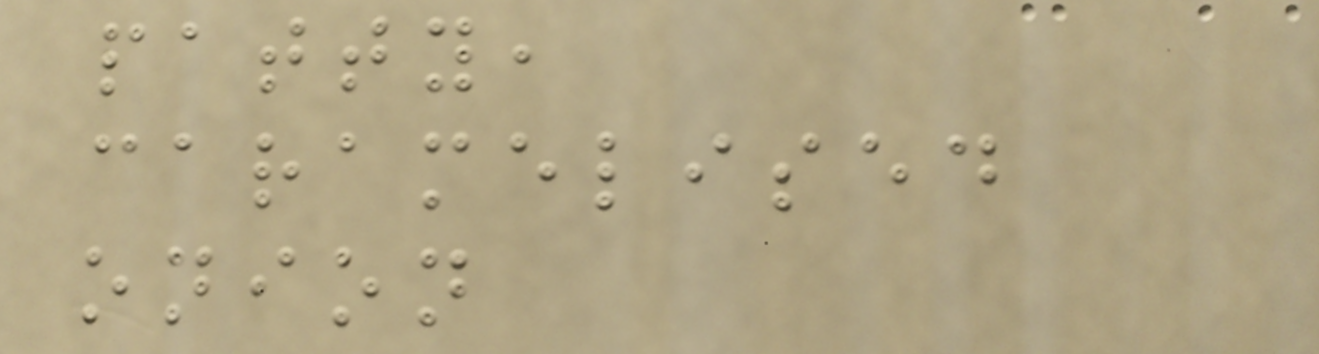patty,
caramelised
onion
